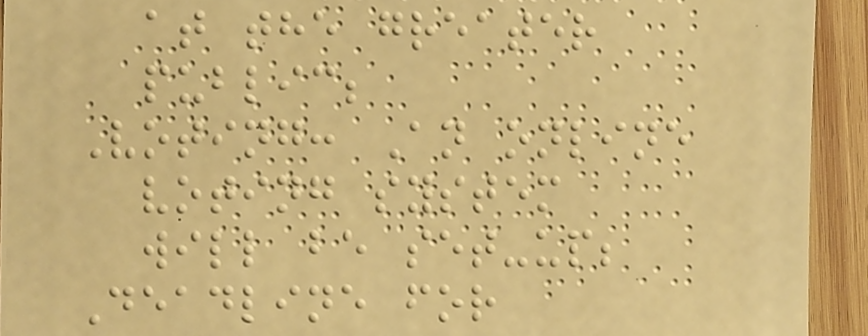at the greater
public;
Voting: An online
voting system
will be set-up;
Deadline for
